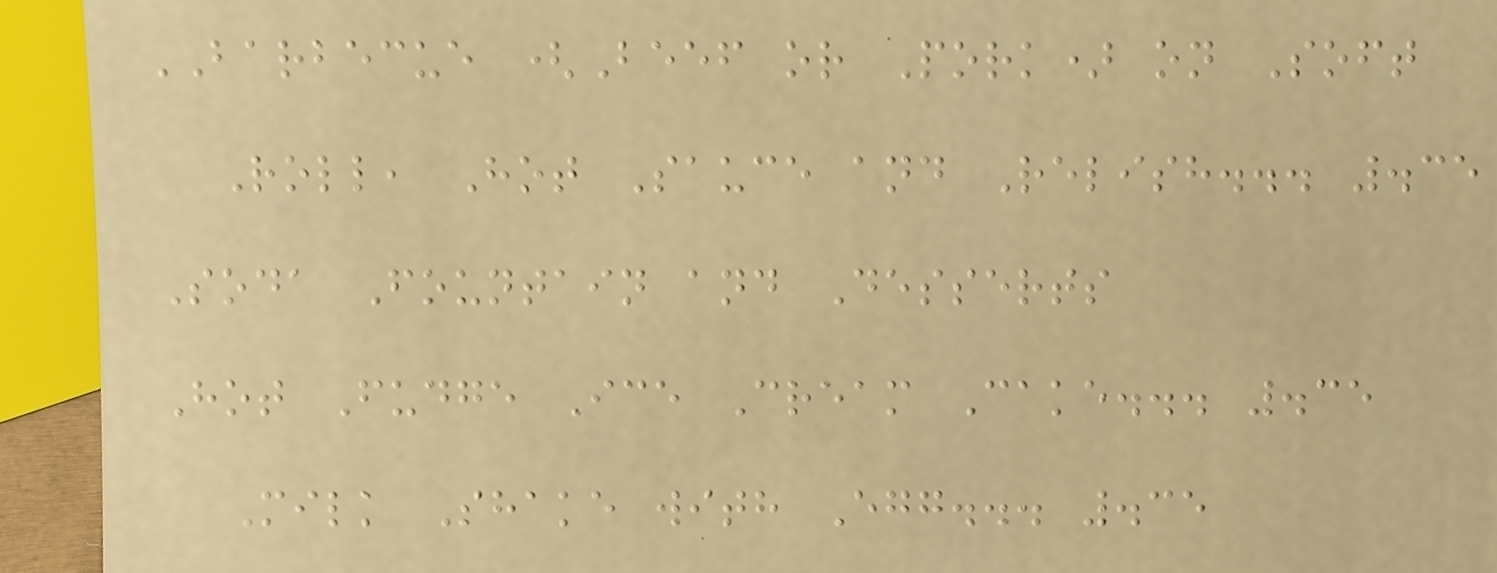BARBECUE (Beef or Pork) on Soft
Roll, Hot Sauce and Relish... .35
Soda Fountain and Desserts
Hot Fudge Ice Cream Cake... .35
Milk Shake with Egg... .35
